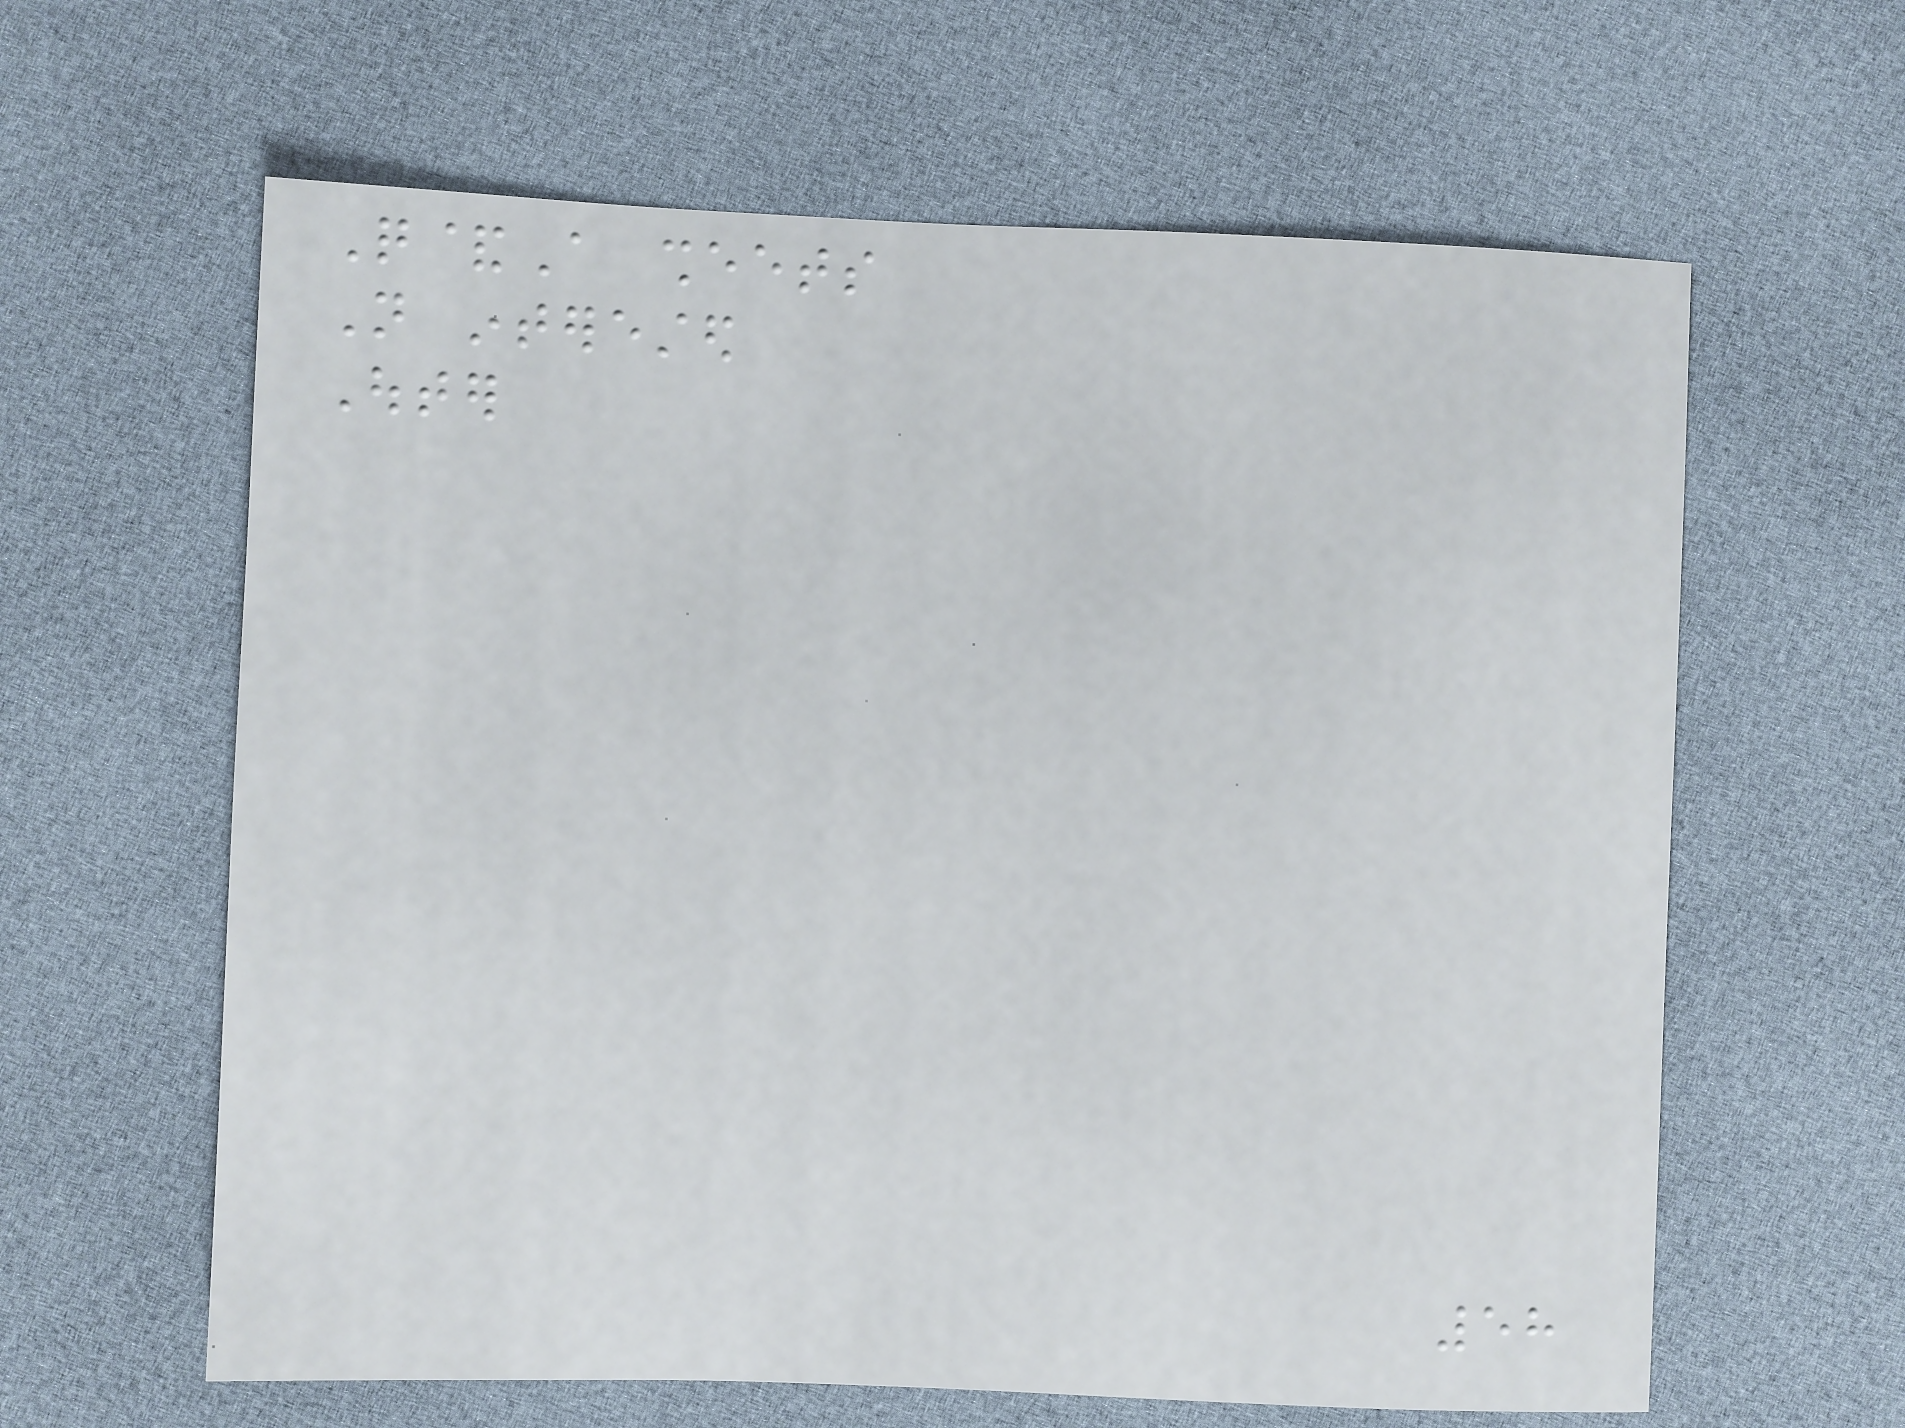Q&A sheets
Not interested
Outer
58
